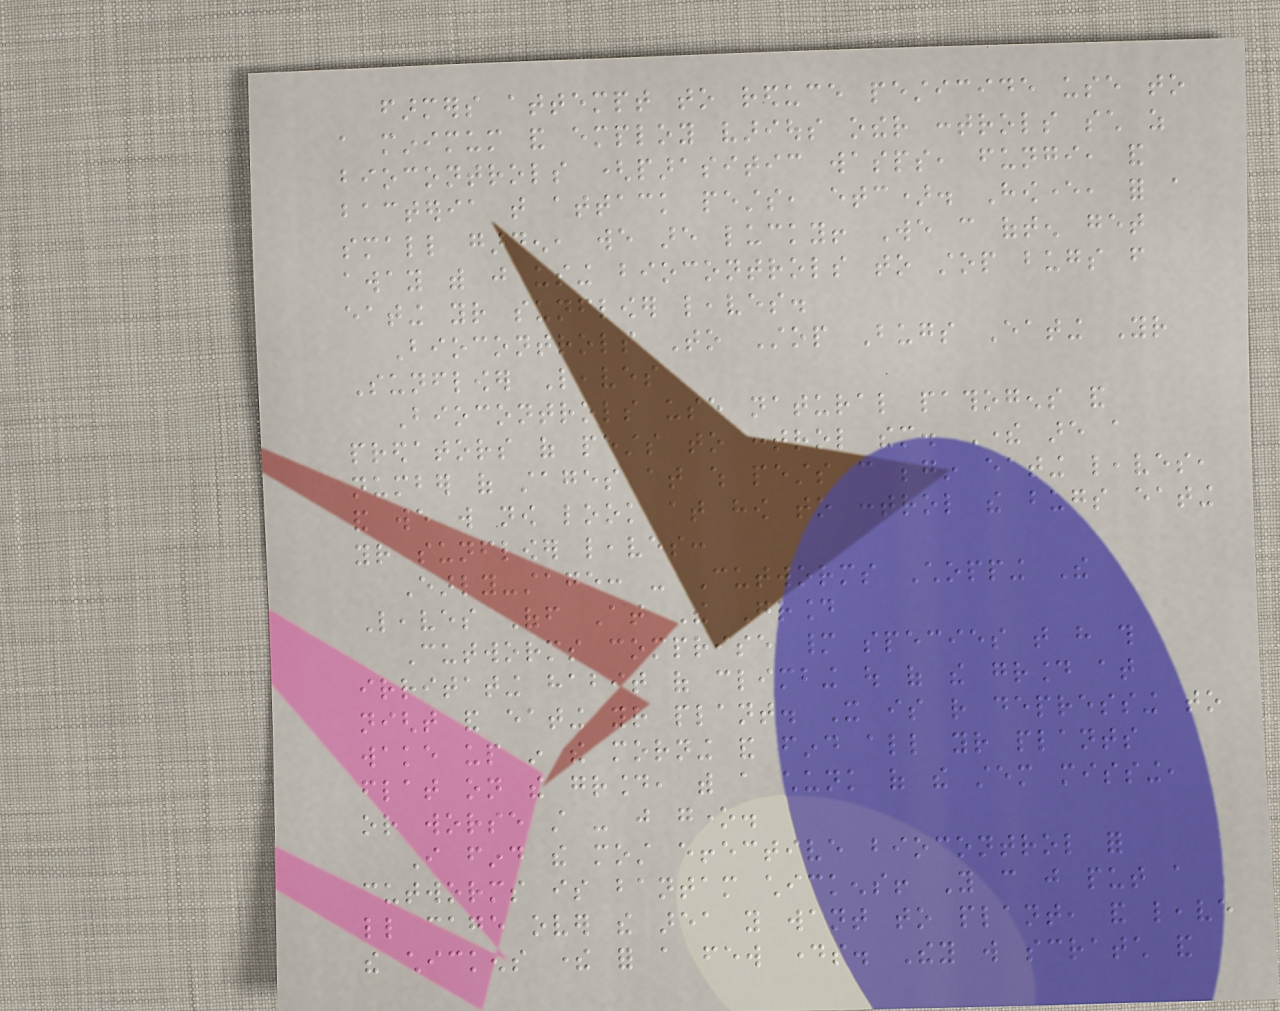farmers attempt to reduce pesticide use to
a minimum and employ various other controls such as
biocontrols (parasitic wasps, fungi, and
bacteria that attack pests, etc). However, for a
small garden, we are lucky! We can often get
away with just using biocontrols to stop bugs from
eating your sunflower leaves.
Biocontrols To Stop Bugs Eating Your
Sunflower Leaves
Biocontrols use natural pathogens and
predators of pests to control them. There are a
number of stages at which pests can begin eating leaves,
and we will now look at how to control the bugs eating
your sunflower leaves:
Early-stage: - Cutworms Chopping The
Leaves Off At The Ground
Cutworms comprise many species that have this
irritating habit of climbing out of the ground at
night and eating your plant. It is rather depressing to
wake up in the morning and find all your plants
flat on the ground, with a chunk of the stem missing,
or worse still - just gone.
I find the most effective biocontrol for
cutworms is bantam chickens! You can just put a
little cage over the area you want to plant, and leave
the chickens there for a few days. They will scratch and
